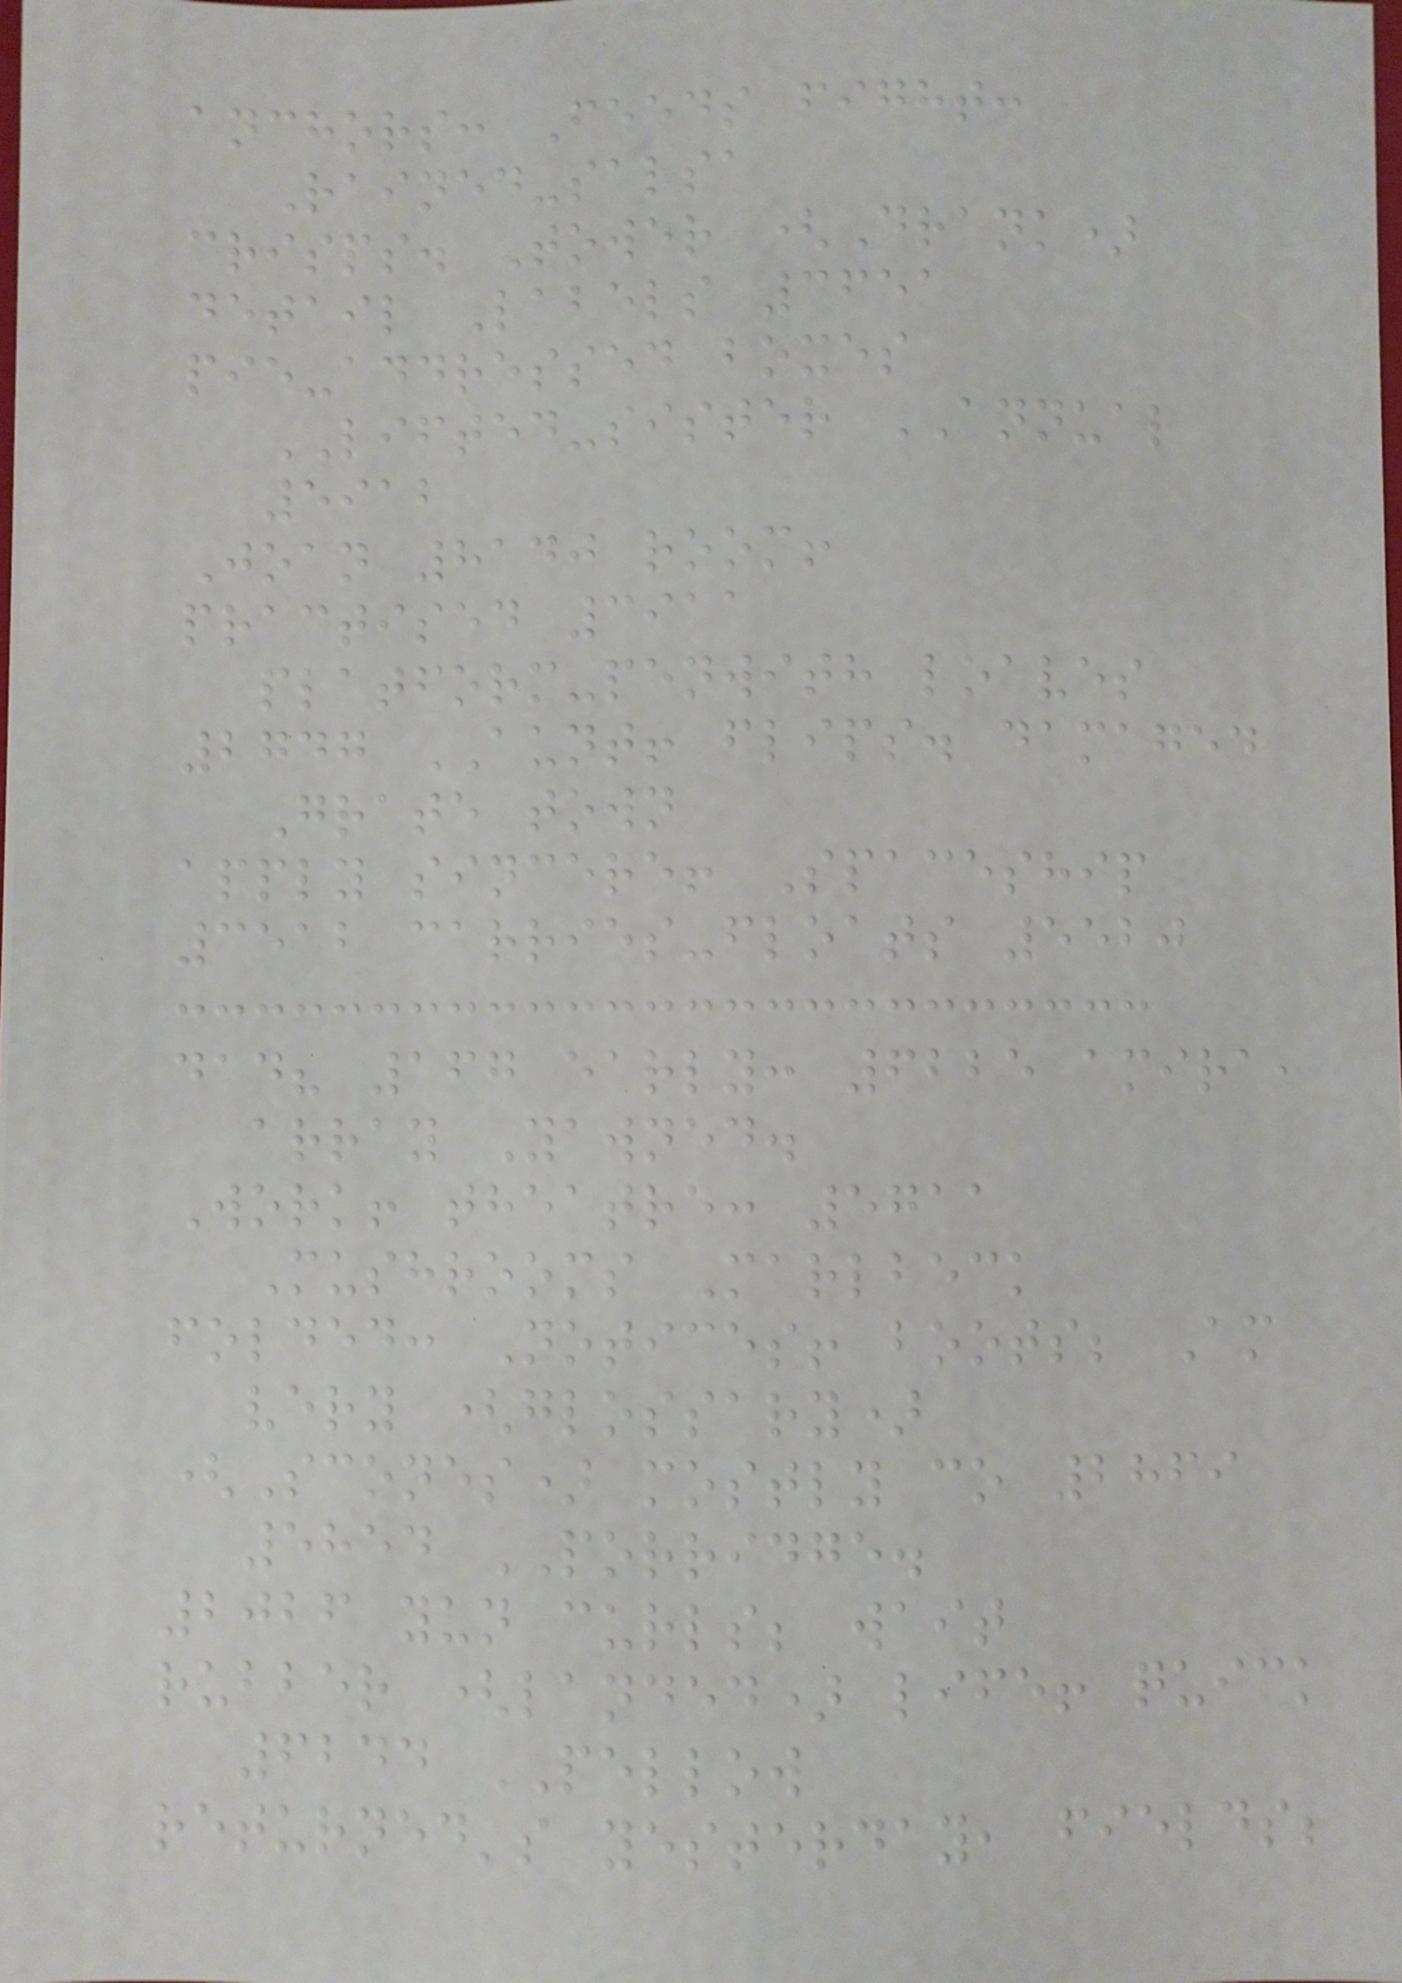anchors: Feeds fight:
Rained-salsa
crisps. Tower (Drank)
detail Labels 3651
pie-addressed boxes
LIFTED-sister ANNUAL
5912
Joan 8140 room!
practised 3911
platform-penwith loaves
2747 AUNT! flips. damaged
Grate town
apply sincere! Spaceship
3512 carries-floats 5520
dad? 167 early: 6225 amira,
array Yawned.
Work! theatre: 5711
Mushrooms Marlbeck
folded: Notices! boots; Am
very (glossary)
(Scones) mostly co 2869
5854 PORRIDGE.
2026 yun curls; wait
rubber (landed) life! quick
6244 PELLOW
returned's yesterday, fields;
